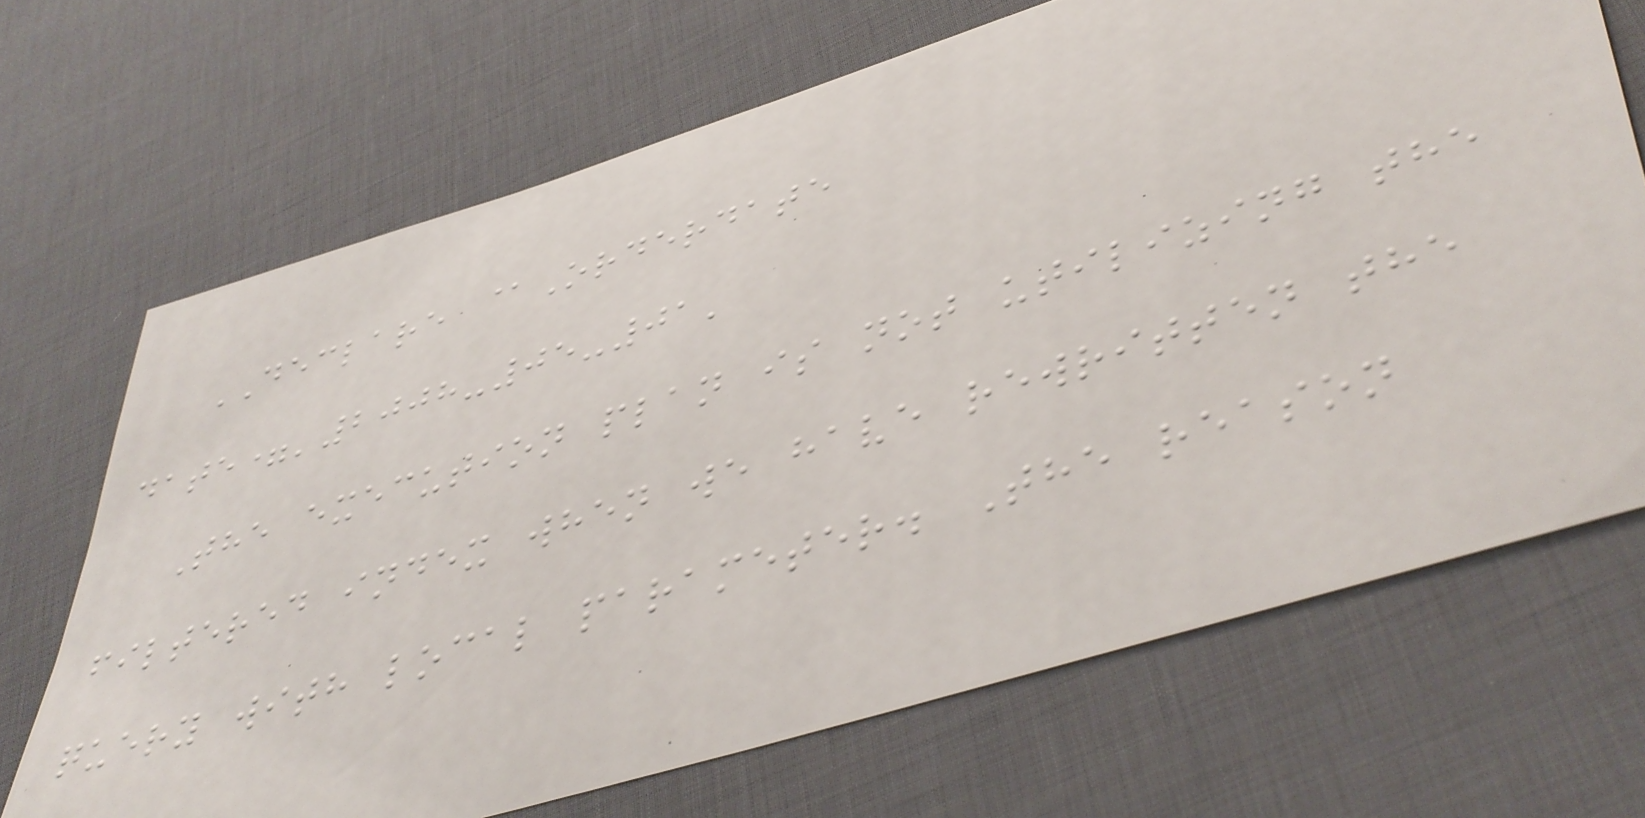DECLARE @Orderdate
date='2008-05-01'
The execution plan is not utilizing the
filtered index when we have rewritten the
query with local parameter. The reason
